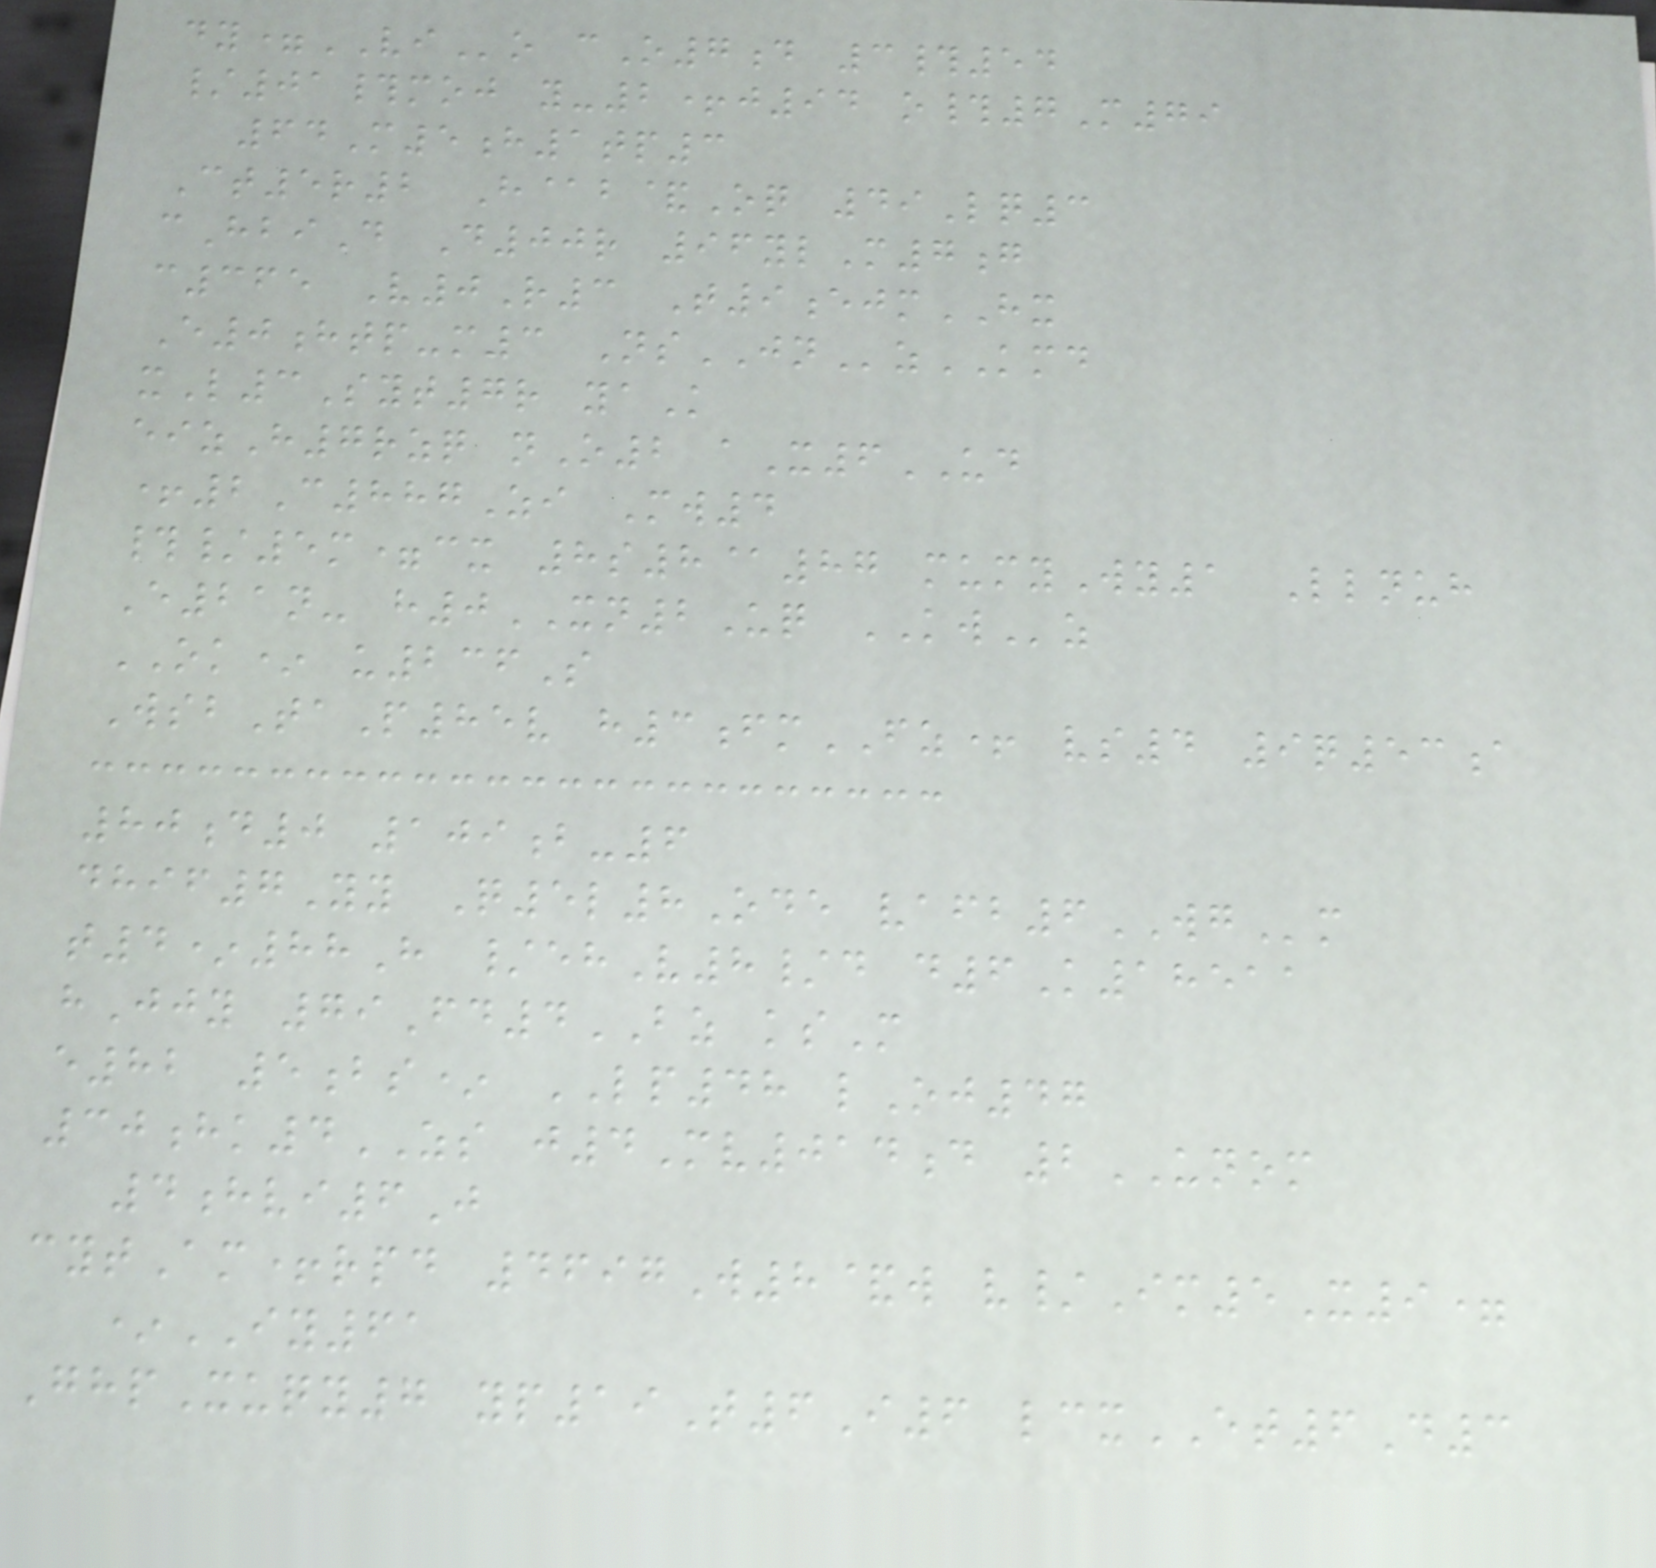dy=VIo cO7d 3#54
/01#moj y-2+j94 o#7M79
64M5h1tp3
Ct5r2 H@b&Oq 49Lq3
cHbiD D00r 96ylM7g
c365 V0R3 T9ejmHX
E0htp-m3 NsJNzKMD
xL3Syt7r yaK
eizH7rzq nO2 aX6UD
+2C887Zi Mw4
#/5m=cx 8s8@87 mumyWy1 Llnuh
E21n- h0XN2Uq KWz
OK* u236S
WsbTaP85v h3fmFZ+ vs4 9q53a
80d0 109b-6
dhif7Yy Q5l8Ode vafb6WGm
t4*88H /ehV8/d d6K18511
hJjy 79Fd4BZ ksM
e82 5bs* LP48 lOj47
30hk4ZS j4Mv014d 2UNOM
4hvi6J
cytAm+rpd 4697W8&w v/Im5X9=
*IY61
GhpXuqy7 yp19T6I6 lcxET6D3
